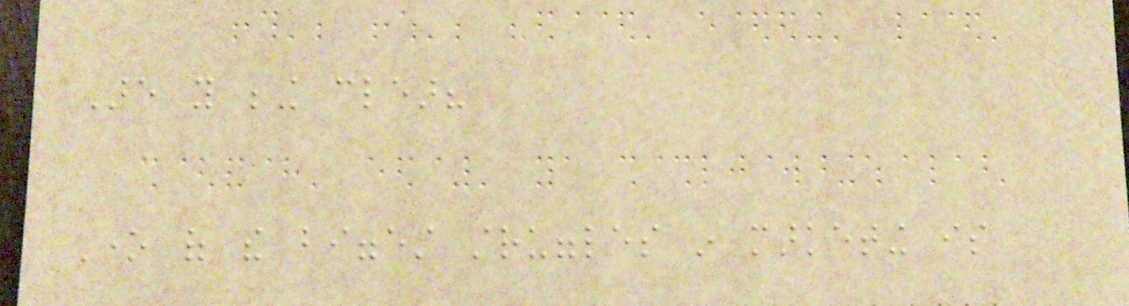Are you being clear?
One of the biggest struggles in marketing is
